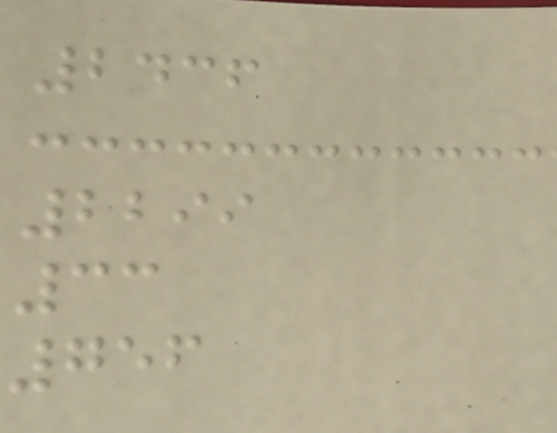2436
2299
33
756
